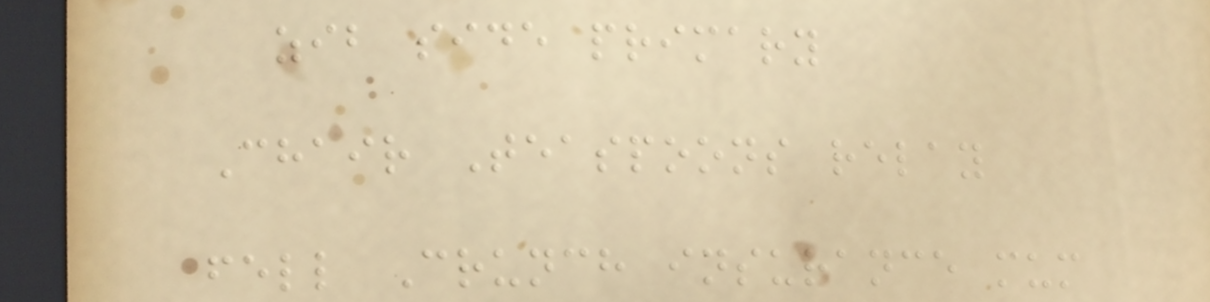zib side primary
Chair Teaspoons relay
fell Crunch insurance mum
